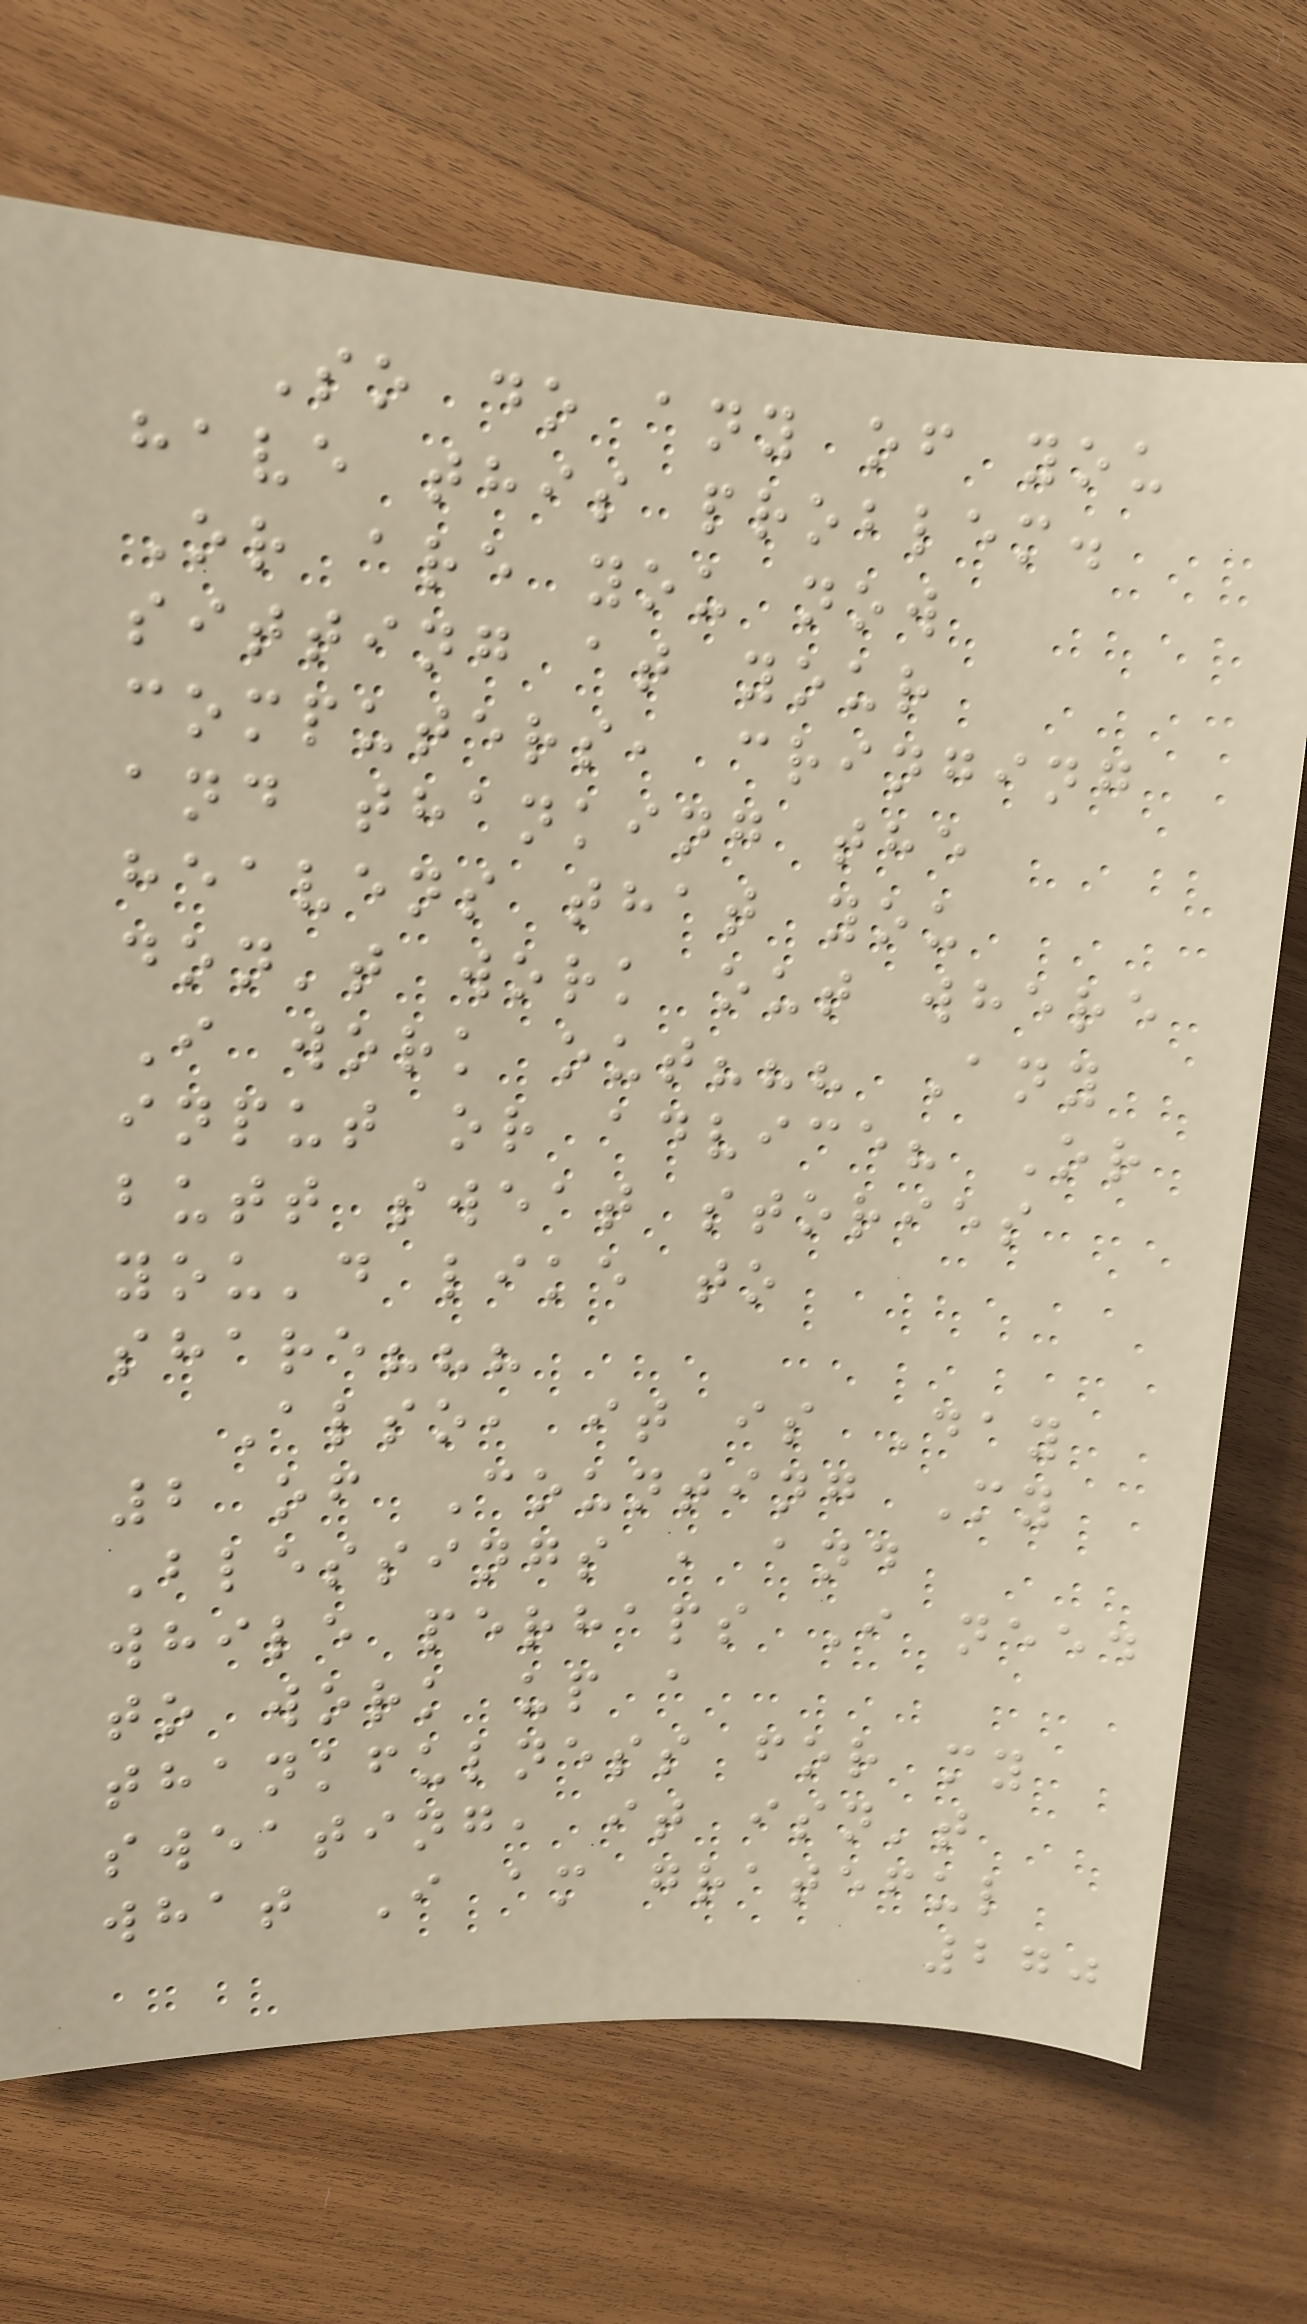So do any of you
have this problem.
Or are you now
sitting at your
computers, cringing
and thanking the
heavens that you
don't work out where
I work out??? Any
input or advice? Or
butt sweat stories
you'd like to
share???
Also, it is Day
2 of Counting My
Blessings , and
while perhaps I need
to work up a
thankfulness for my
sweating, it isn't
what I am grateful
270
